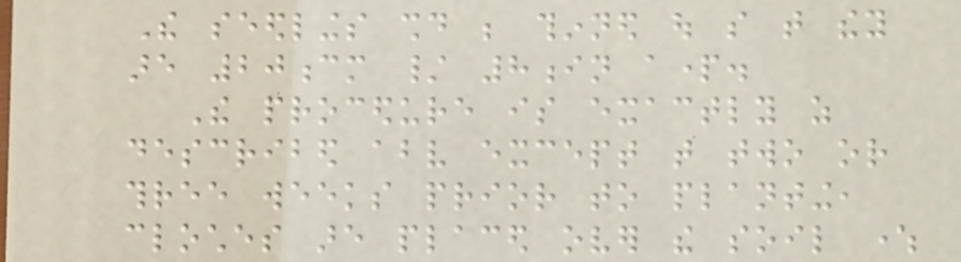The seedlings should be thinned out so that they
are 20cm / 8in apart.
The procedure is exactly as
described above except that two or
three weeks prior to planting,
cloches are placed over the soil where
